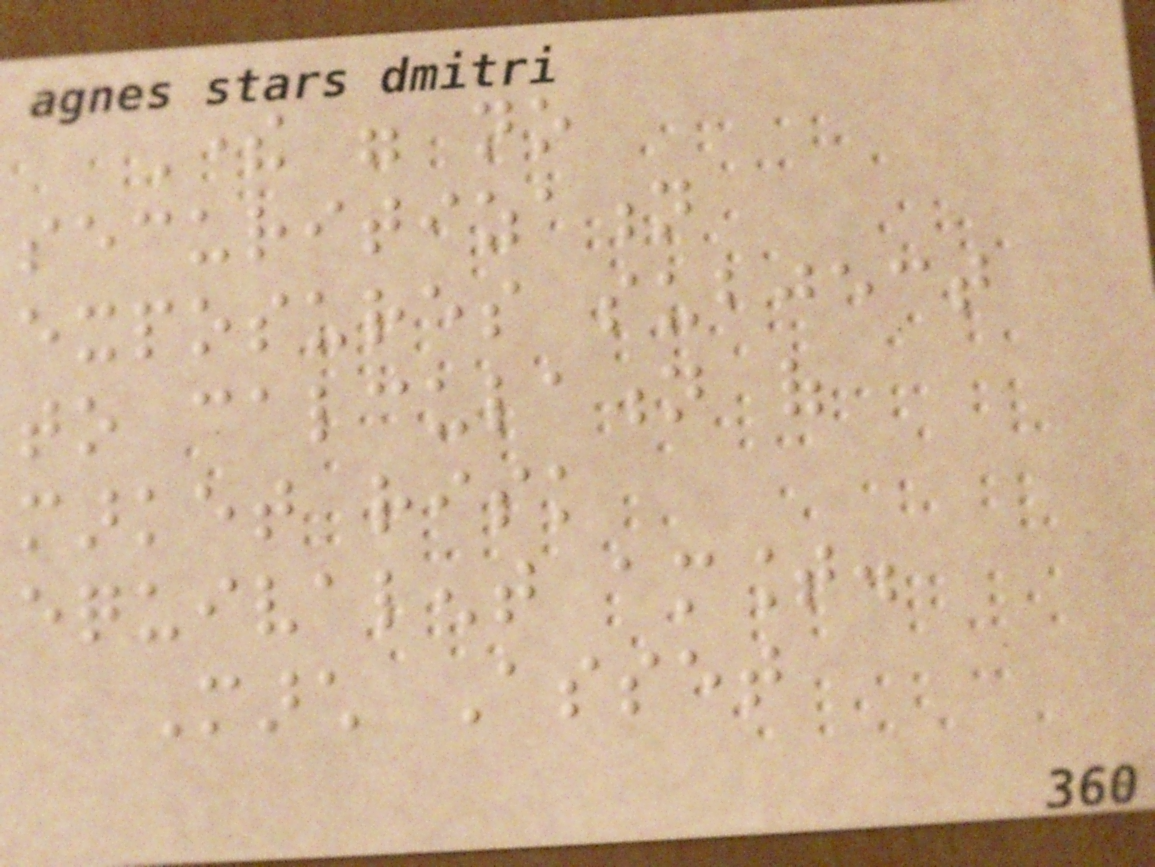There were no
securitization
exposures subject
to calculation of
market risk
equivalent amount.
March Asset
